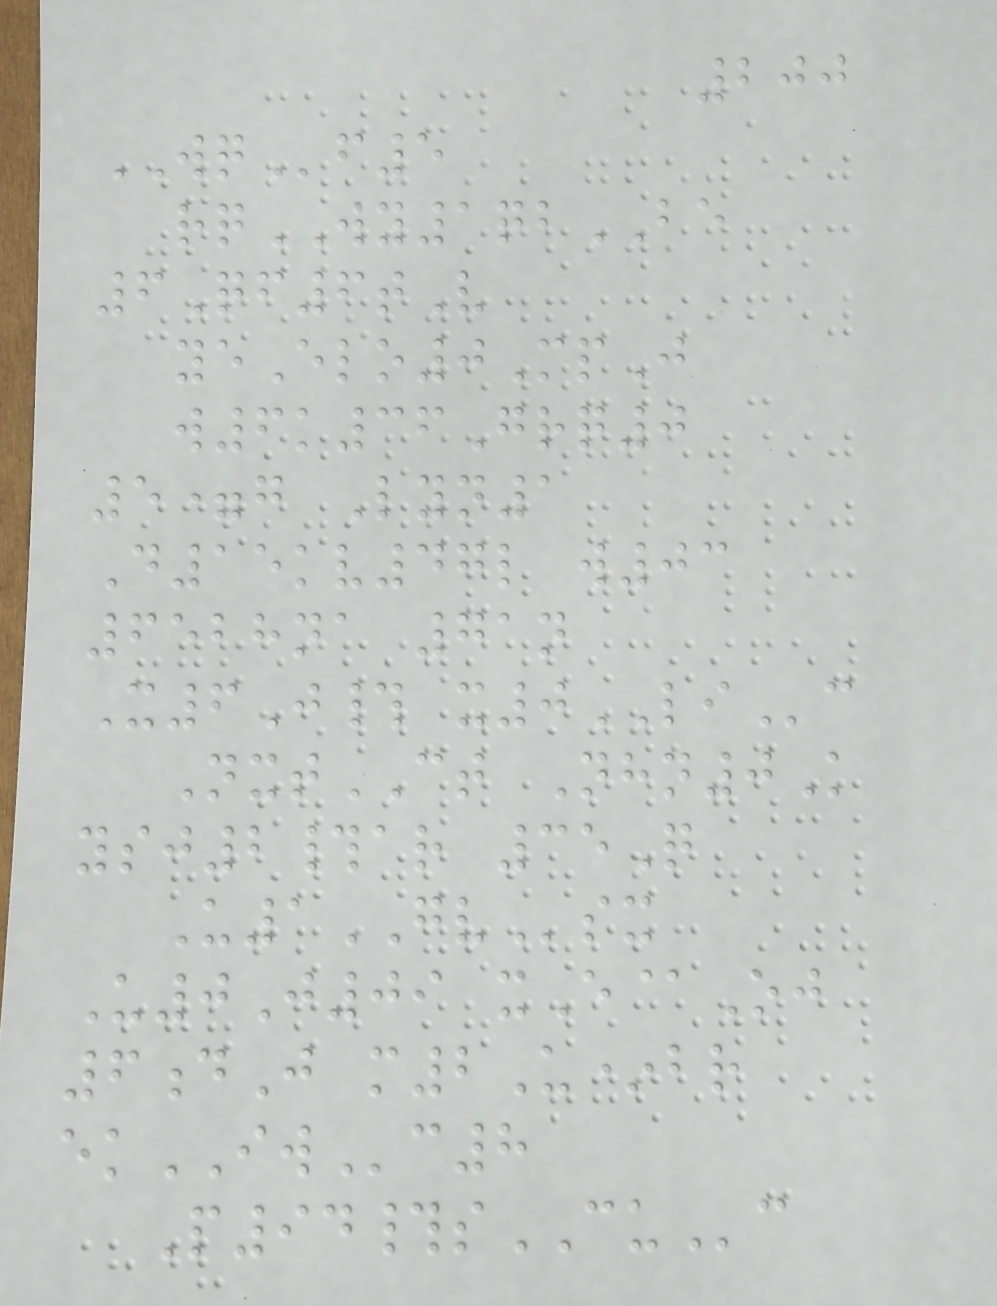200
WQf5
rqWY1qbBE
6Qf6tV
yeElo0MpJ
w6k36Grq0
5=g Lyn1
D15kv47l w03
6528na 71n
X6J# x0LIc
NxtCT Nhn0K
ysj2#ar 35Q
U1GVsx
U0J09 xE@Oj
6dJ m2U*br
ekIWc8
P94#sCUc
